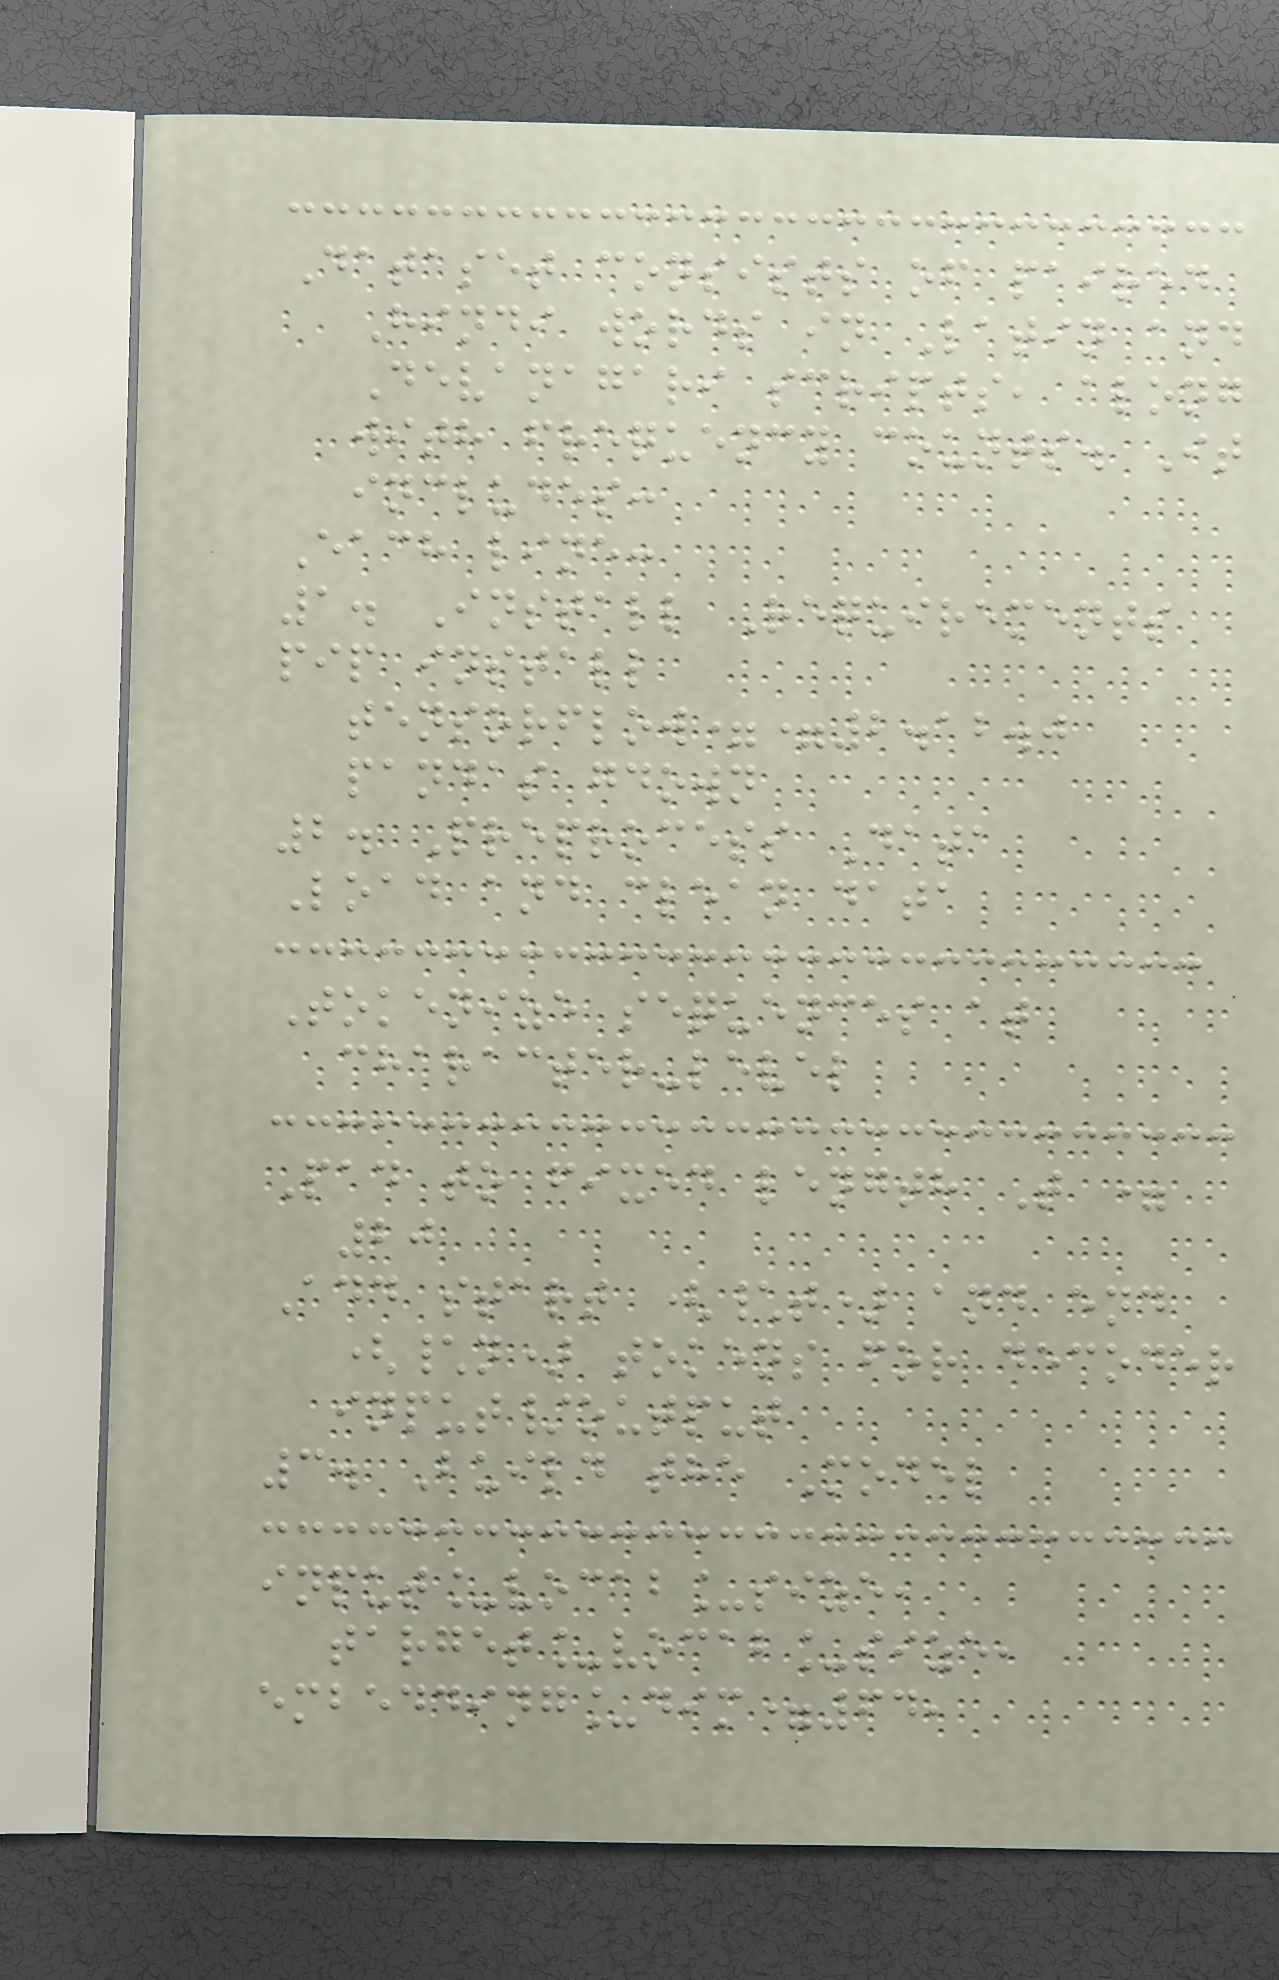Dataset consists of paired
Hindi words in Latin and
Devanagari scripts, along
with frequency counts. It
includes:
Each line:
1. Install Requirements
pip install
tensorflow==2.12.0
pandas gdown
2. Preprocess Data
Load and clean data
Tokenize sequences at
character-level
Pad to fixed length T =
20
Add start (\t) and end
(\n) tokens for decoder
input/output
3. Build the Model
input_vocab_size,
target_vocab_size,
embedding_dim=64,
